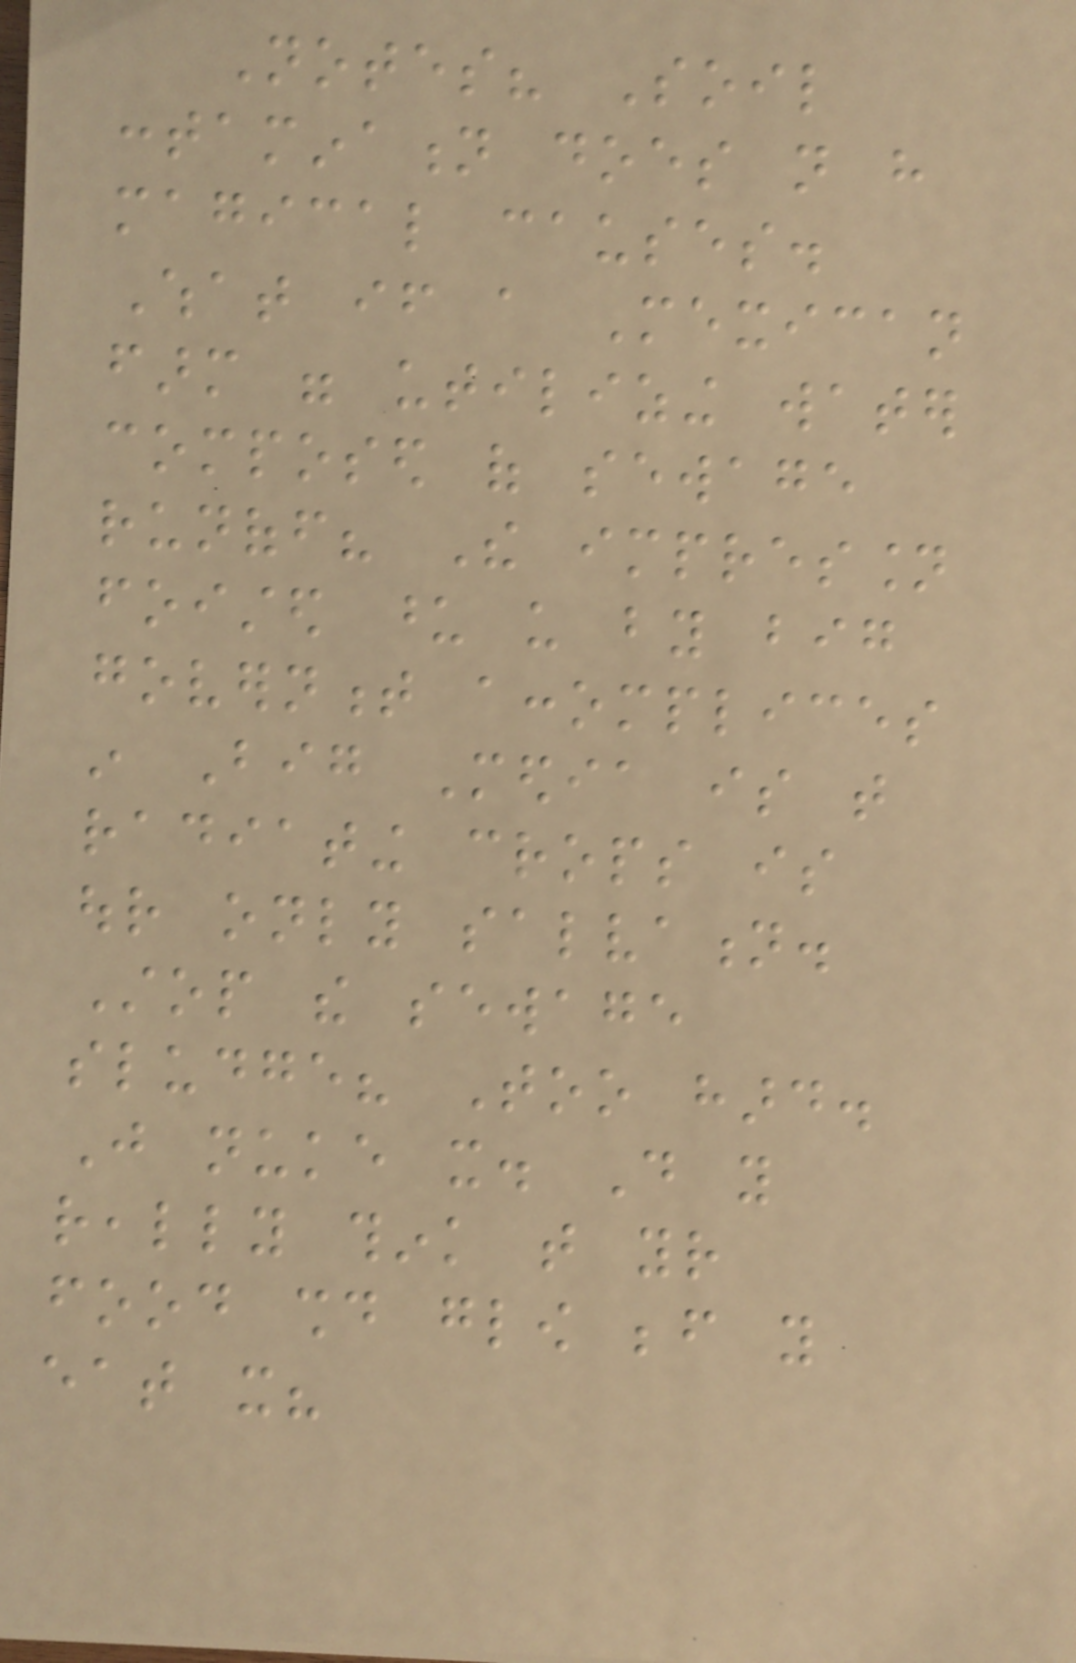Notes? Soil
contamination does not have
magical causes.
What if a Mexican
farm were utilizing water
composed of sewage
runoff? The impression
foisted upon us by big
government accomplices
in Big Media is that
radiating crops is
our only salvation.
Stop the sewage
sludge? Too hard.
Just nuke it. Do you
really think that your
food should glow before you
eat it?
